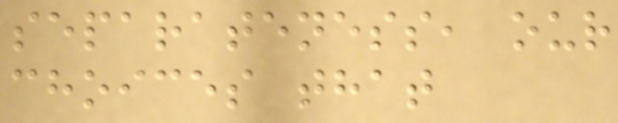separateness, our
choices that
